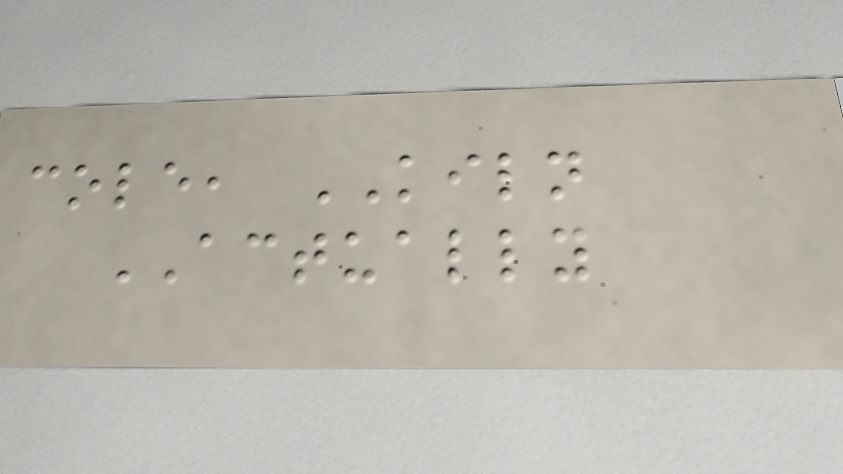cole, KILN
ACTUALLY
